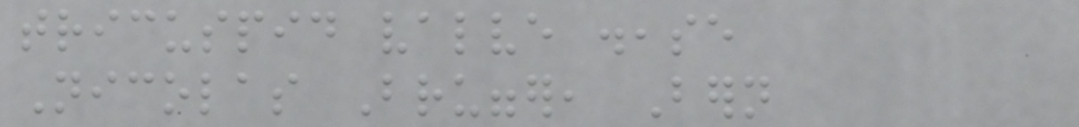tricuspid valve disease
Nicolas Brugger, Bern
